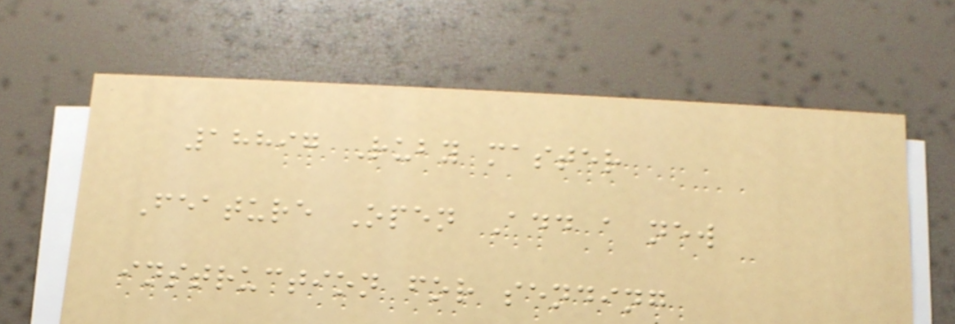18897 Ruby master
Feature Open Add a new
instruction for sending
